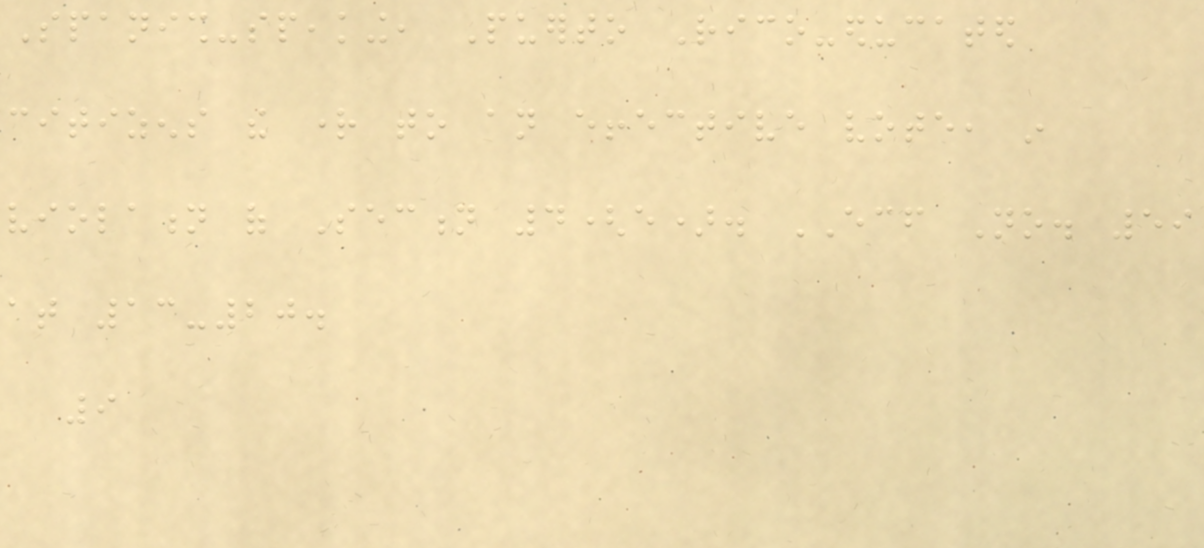Spanish-speaking, Puerto Rico-educated
citizens the right to an effective vote, in
violation of Section 4(e). ECF No. 59
at 13-20.
9
